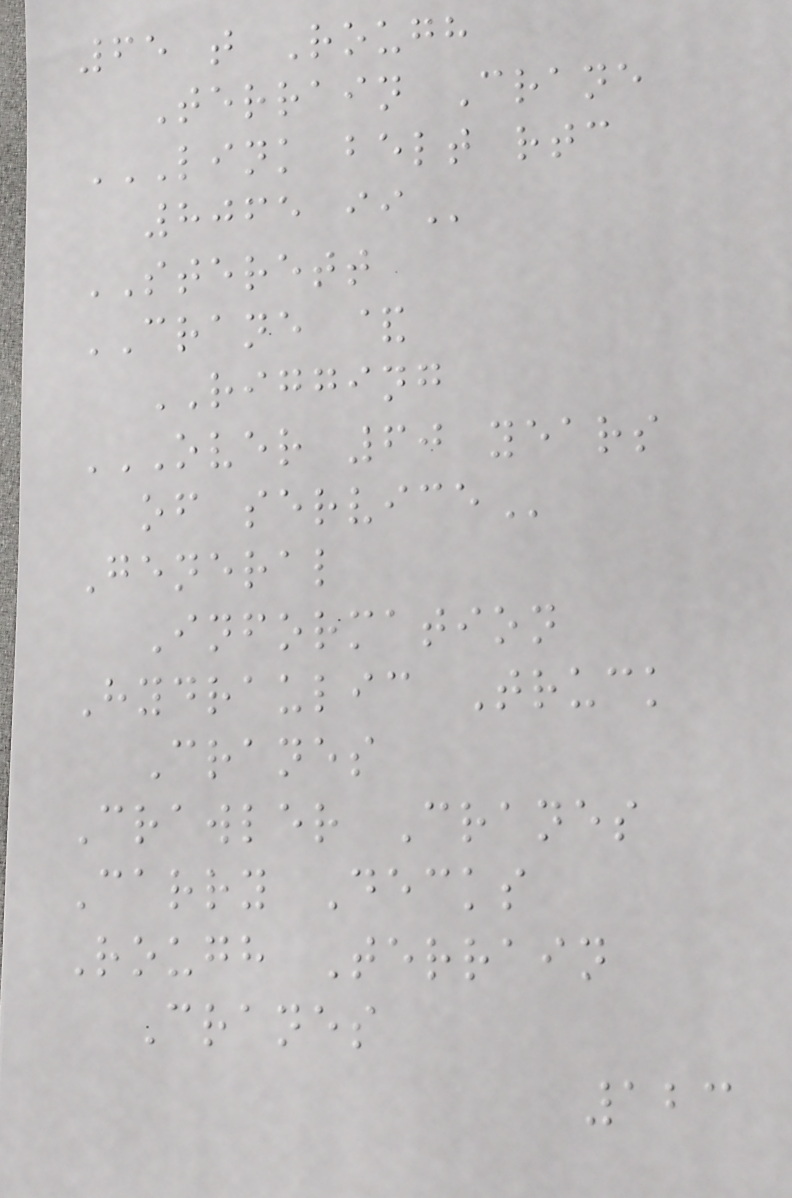65 t Rough
Terrain Crane
LINK BELT RTC
8065 II
STERETT
CRANE &
RIGGING
OVER 60 YEARS
OF SERVICE
General
Information
Hydraulic Truck
Cranes
Crawler Cranes
Carry Decks
Rough Terrain
Cranes
123
